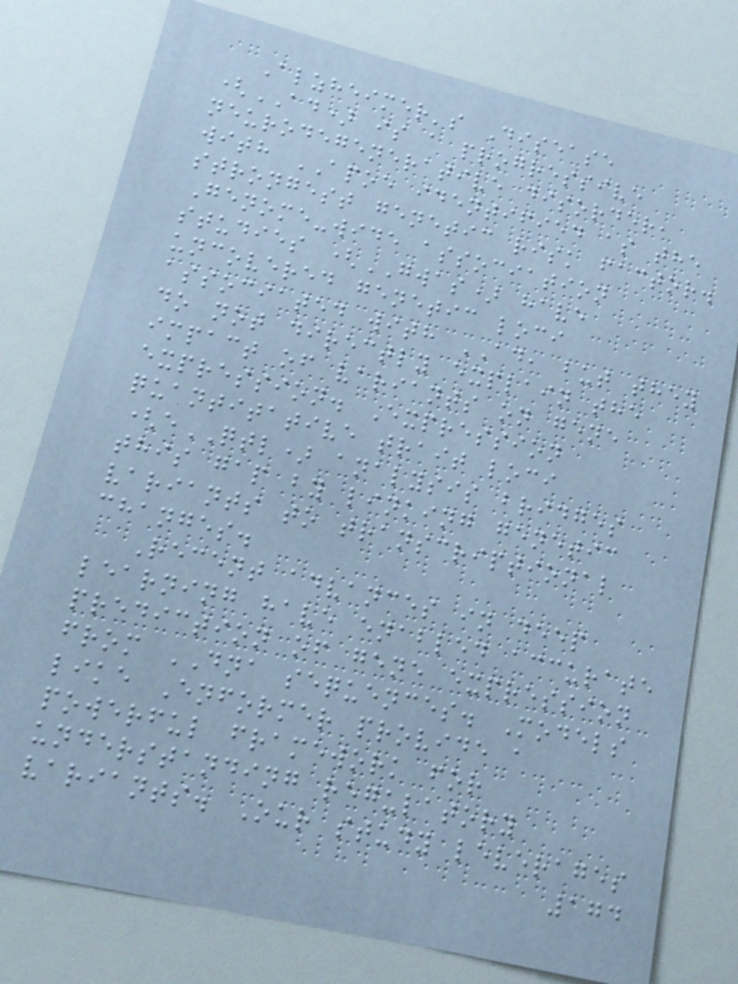Alzheimer's Disease
(AD) is a progressive
neurodegenerative disorder,
with APOE identified as the
strongest genetic risk factor.
Genome-wide association
studies (GWAS) have
uncovered genetic loci
associated with AD, but they
do not directly explain the
impact of variants on gene
expression. Expression
quantitative trait loci
(eQTL) analysis bridges
this gap by linking genetic
variants to transcriptional
changes.
Recent advances in deep
learning have enabled accurate
prediction of gene expression
from DNA sequences. Models
like Enformer provide a
powerful framework for
understanding regulatory
variants. Our study leverages
174
